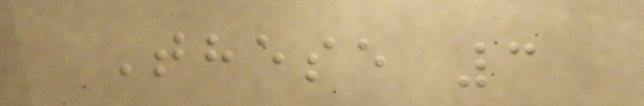These 3
